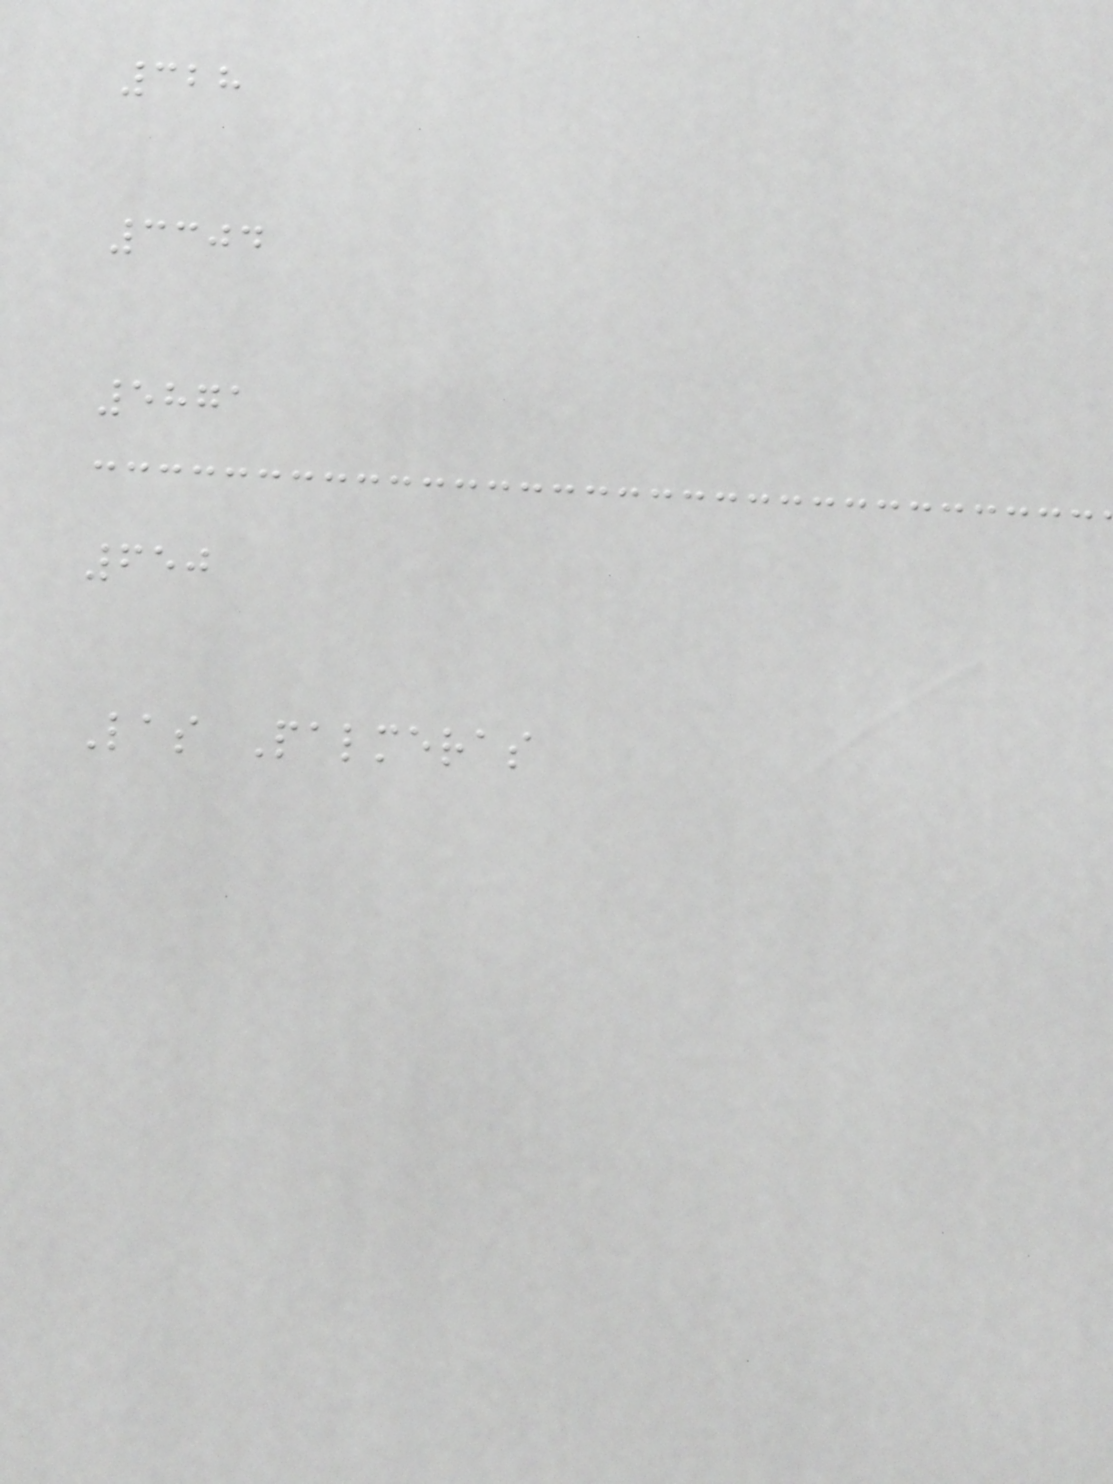328
3304
5871
650
Las Palmeras
